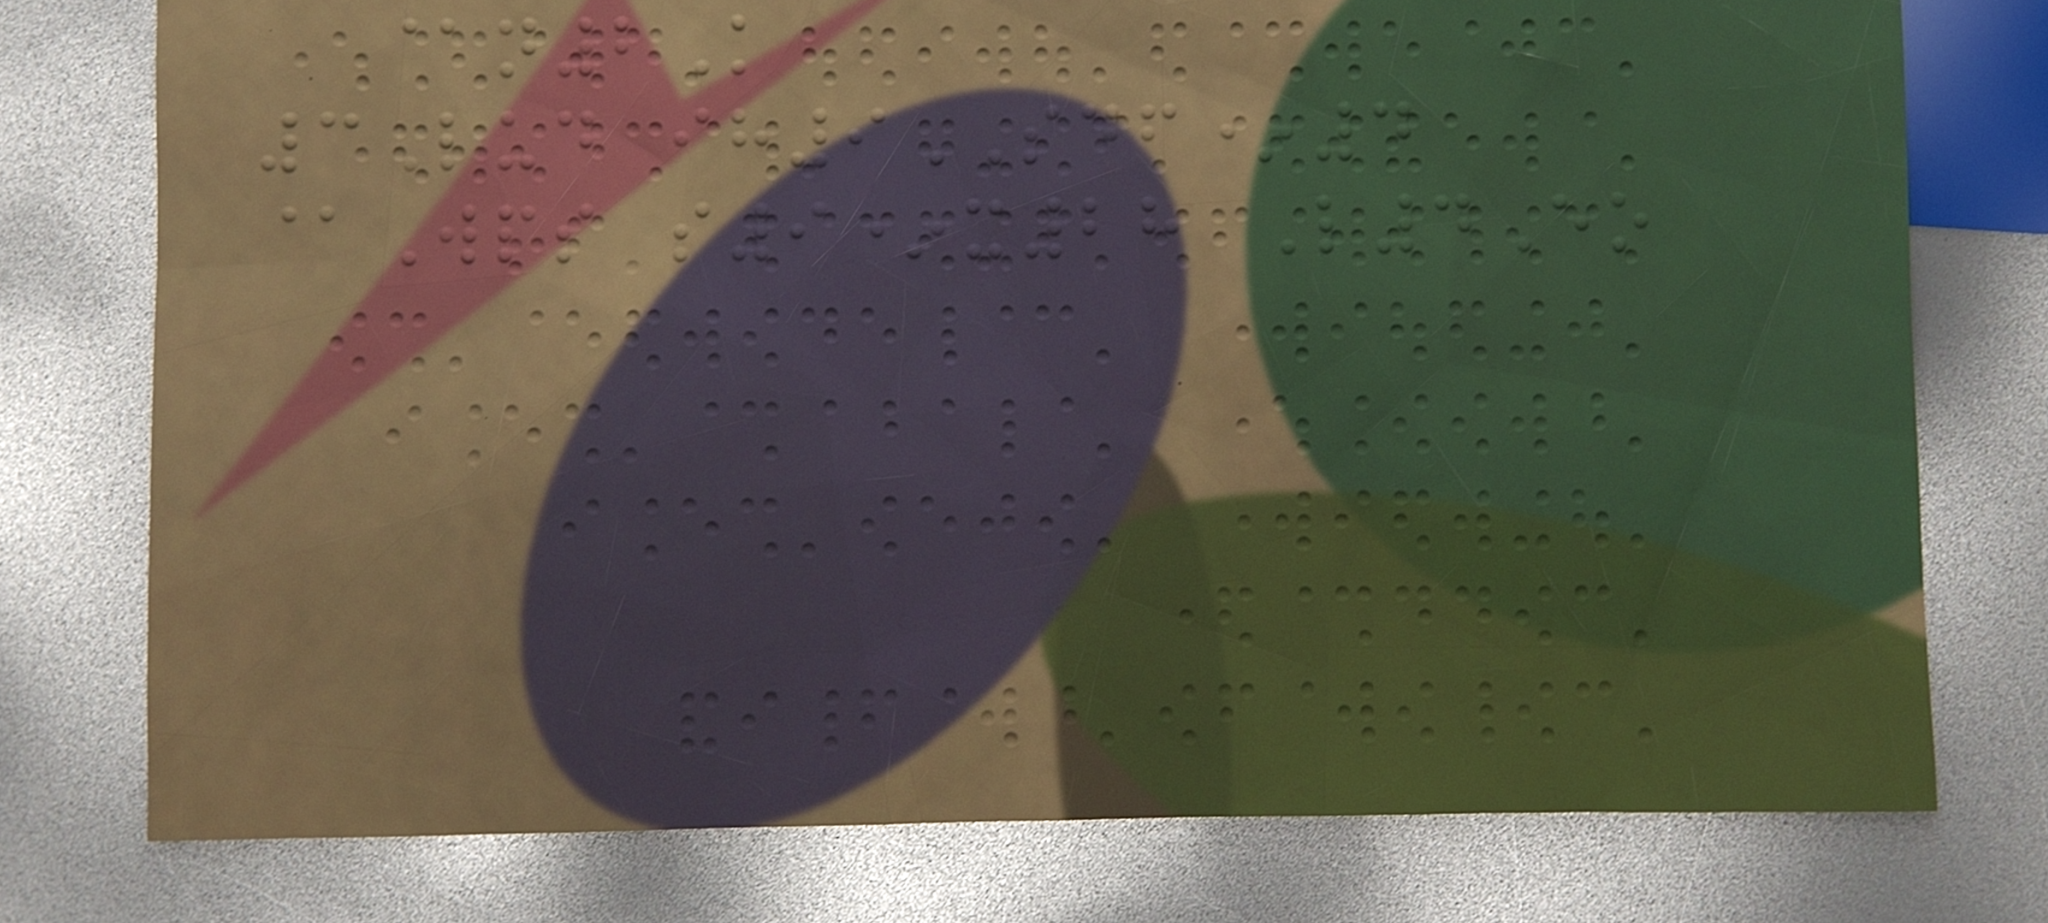@n2K
3Lud ih9SDF*4
@Wps s9*x28 L4Eo
